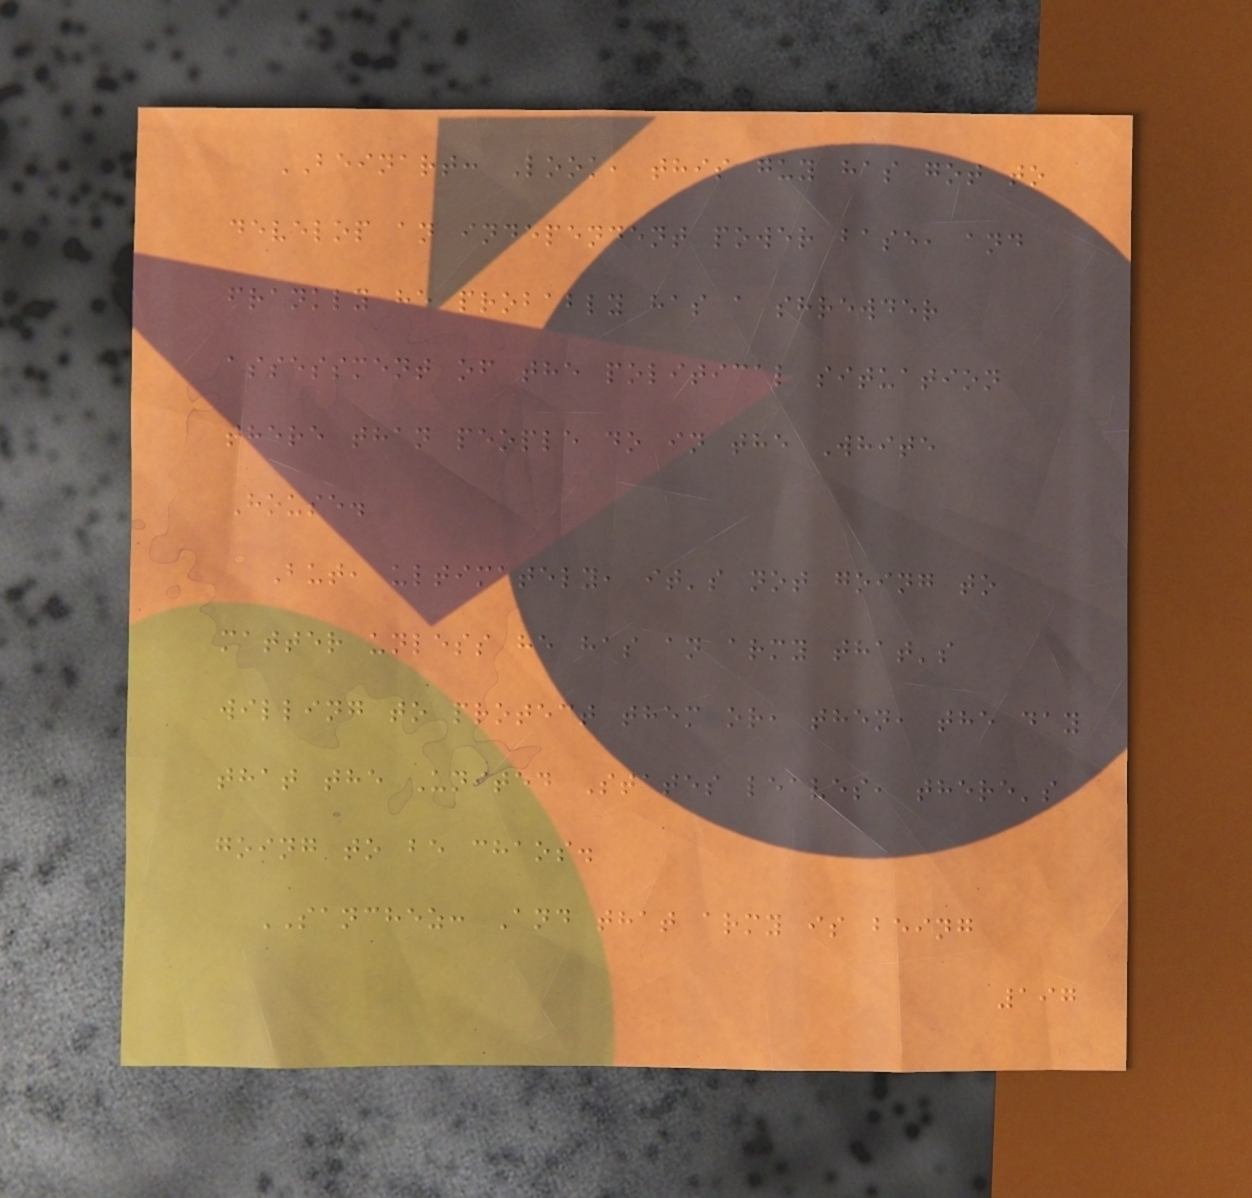BEINART: Look, this guy has got to
develop an independent power base, and
frankly he probably has a shrewder
assessment of the political situation
there than people do in the White
House.
But, ultimately, it's not going to
matter unless he has an army that's
willing to protect them or, then, the day
that the United States leaves, there's
going to be chaos.
SANCHEZ: And that army is being
197
